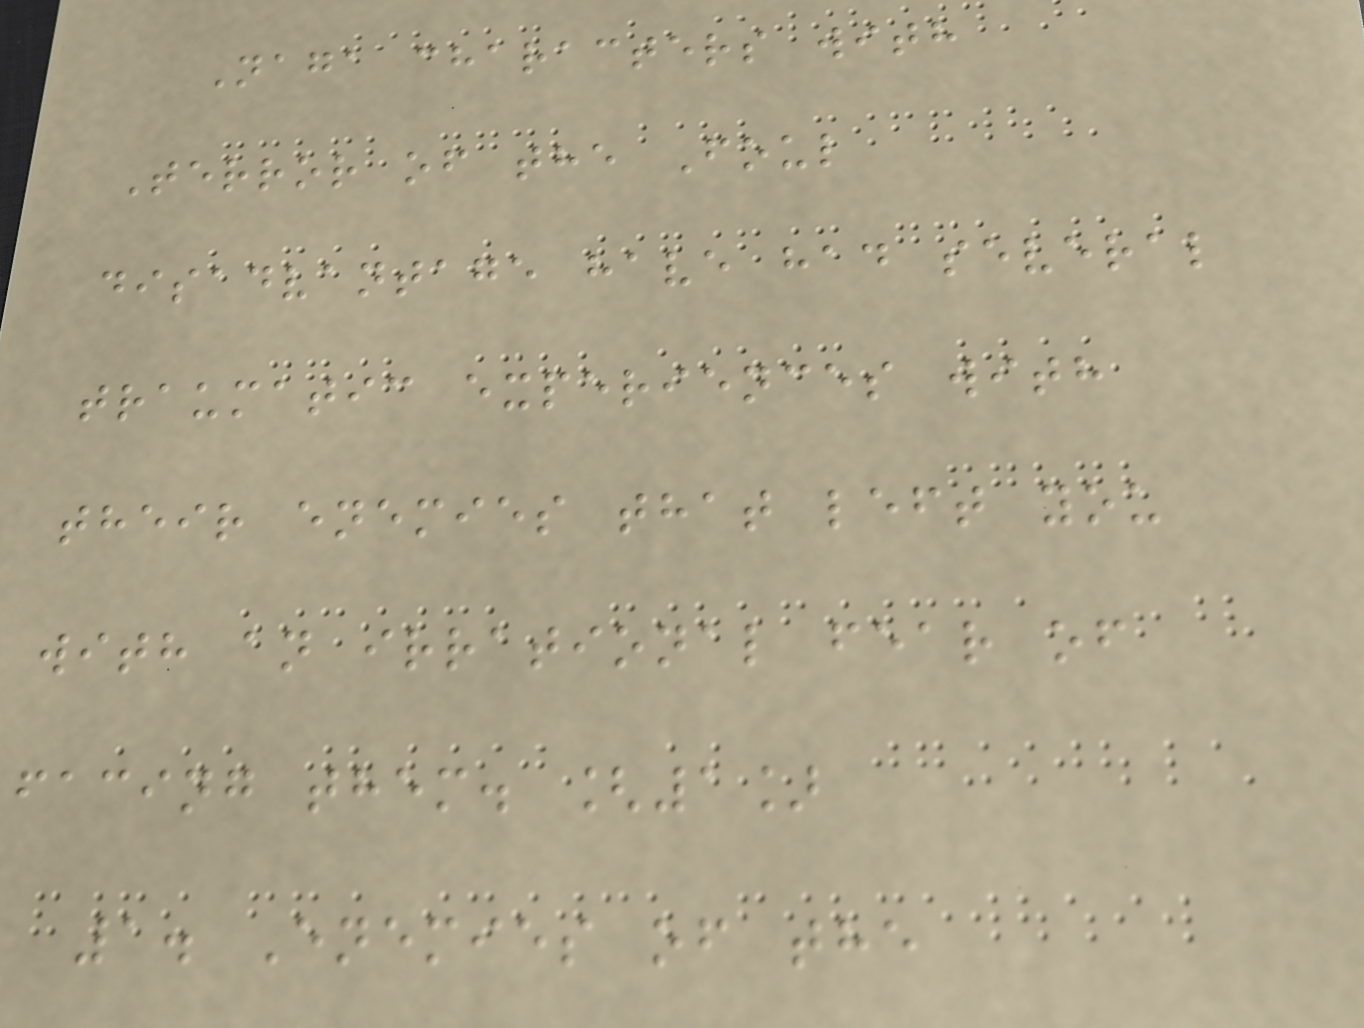Naga characters with
Terror of the Foul
disadvantage have had several
traumatic experiences with
their enemies that left you
with an irrational fear of
facing them. [1]
1. Enemies of the
